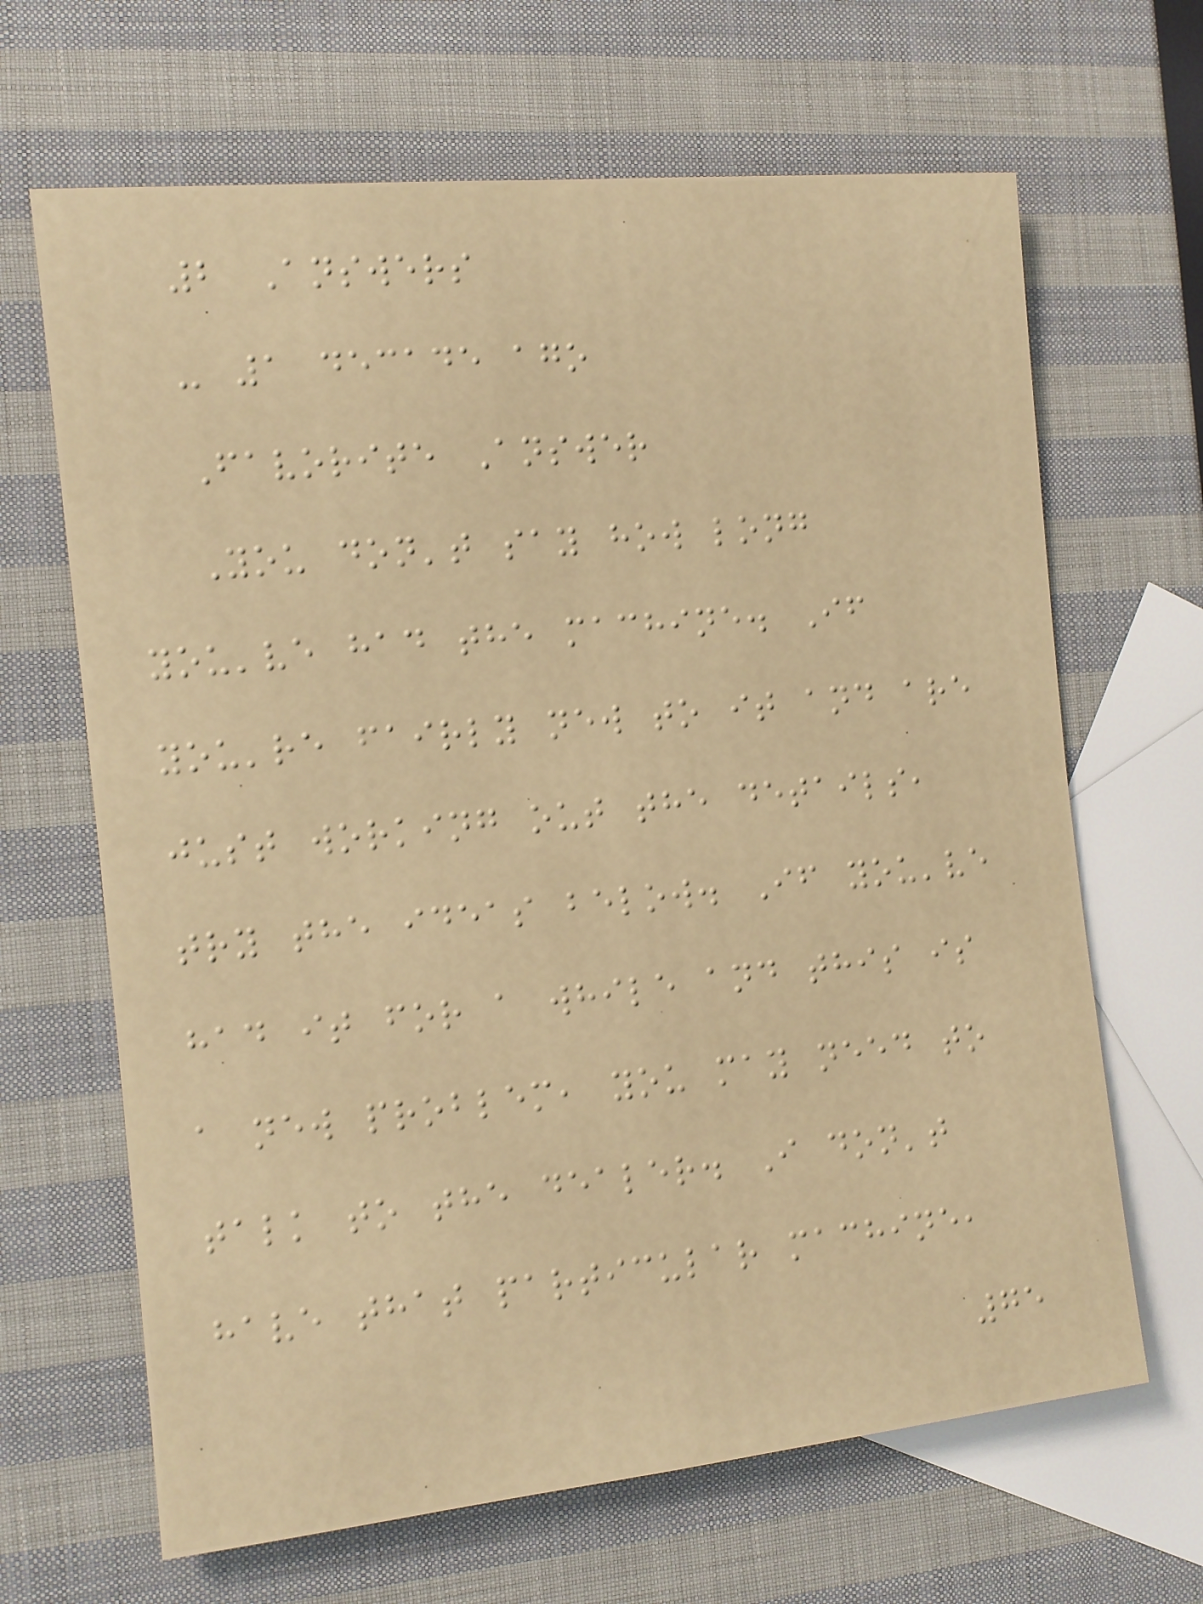2 Answers
- 1 decade ago
Favorite Answer
You don't say how long
you've had the machine. If
you're fairly new to it and are
just working out the details,
try the ideas below. If you've
had it for a while and this is
a new problem, you may need to
talk to the dealer. I don't
have that particular machine,
75
